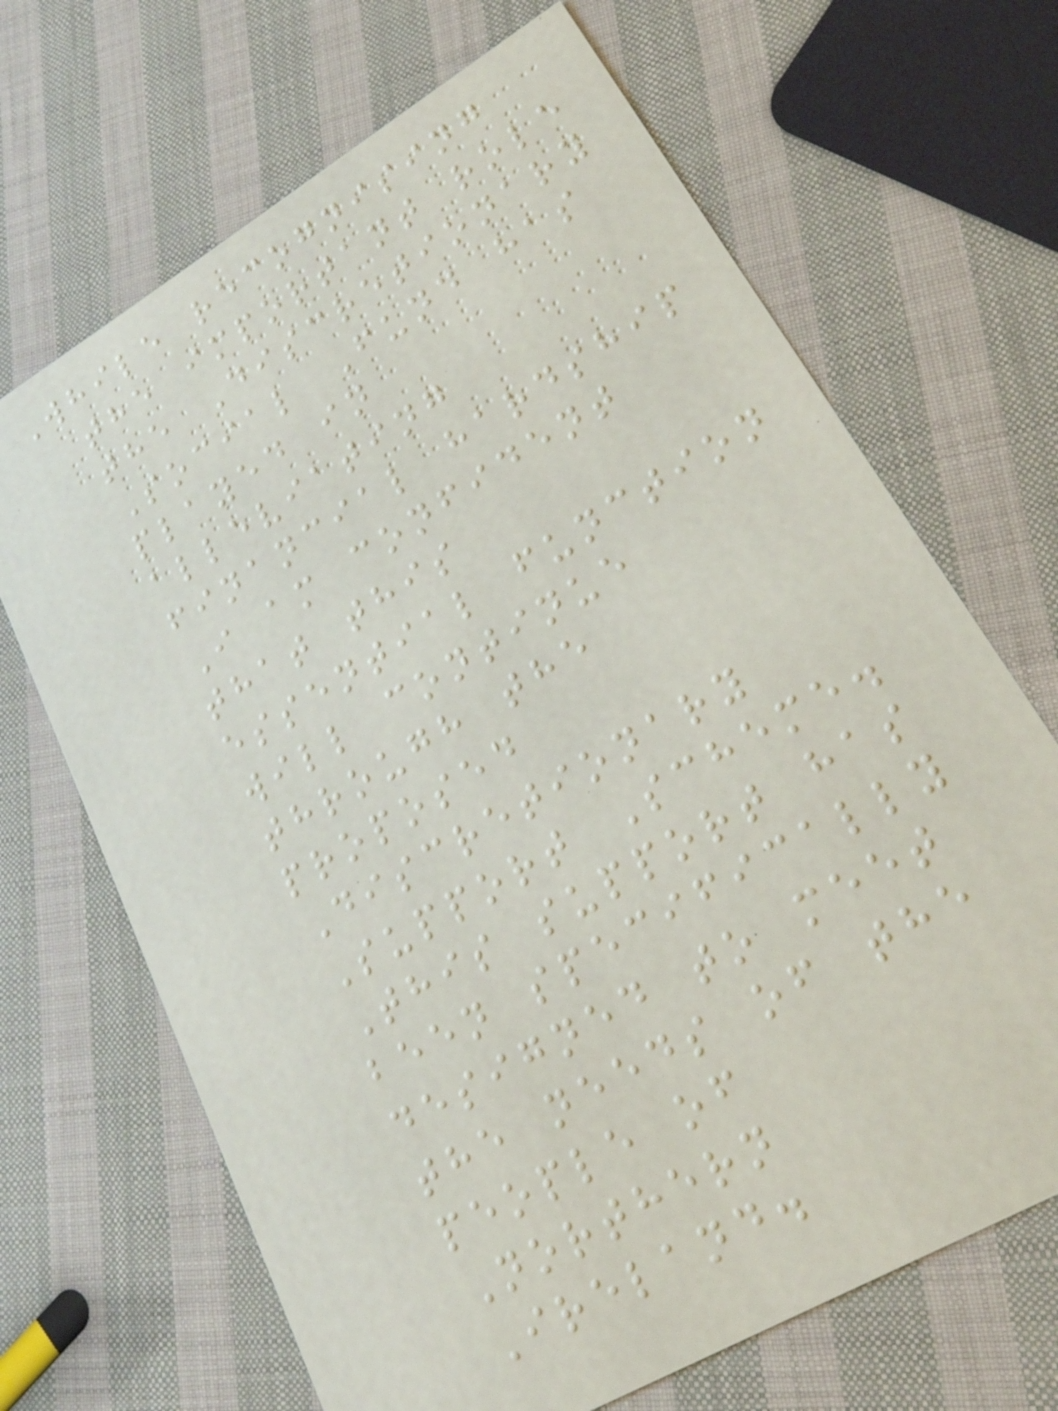While recognising
the important role
the Discretionary
Social Fund has
played in
alleviating
financial hardship
I am confident
that this
essential function
will continue
through the
proposed
Discretionary
Support Scheme.
This support has
been specifically
designed to meet
the needs of the
people of
Northern
Ireland.
